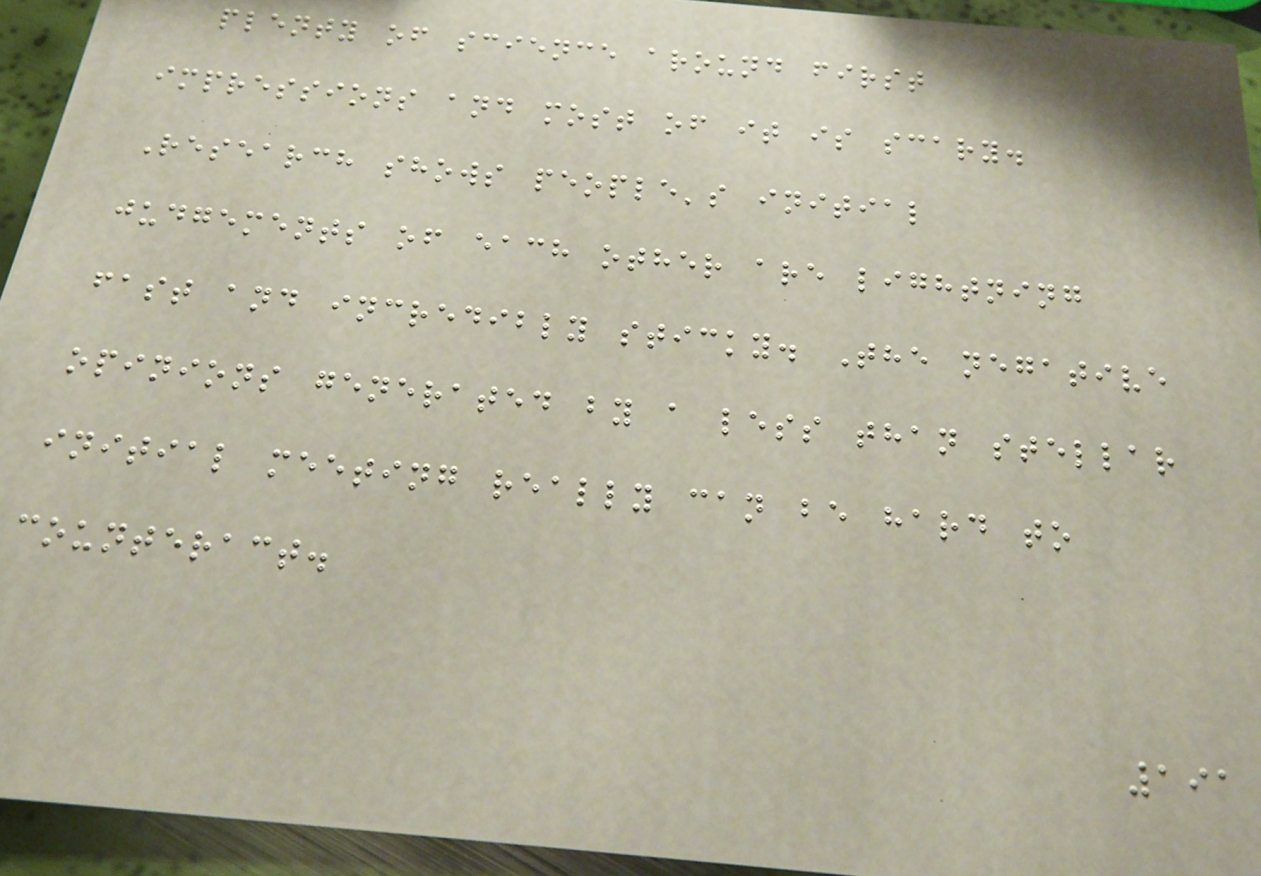plenty of science around first
impressions and most of it is scary.
Research shows people's initial
judgements of each other are lightning
fast and incredibly sticky. The negative
opinions generated by a less than stellar
initial meeting really can be hard to
counteract.
191
